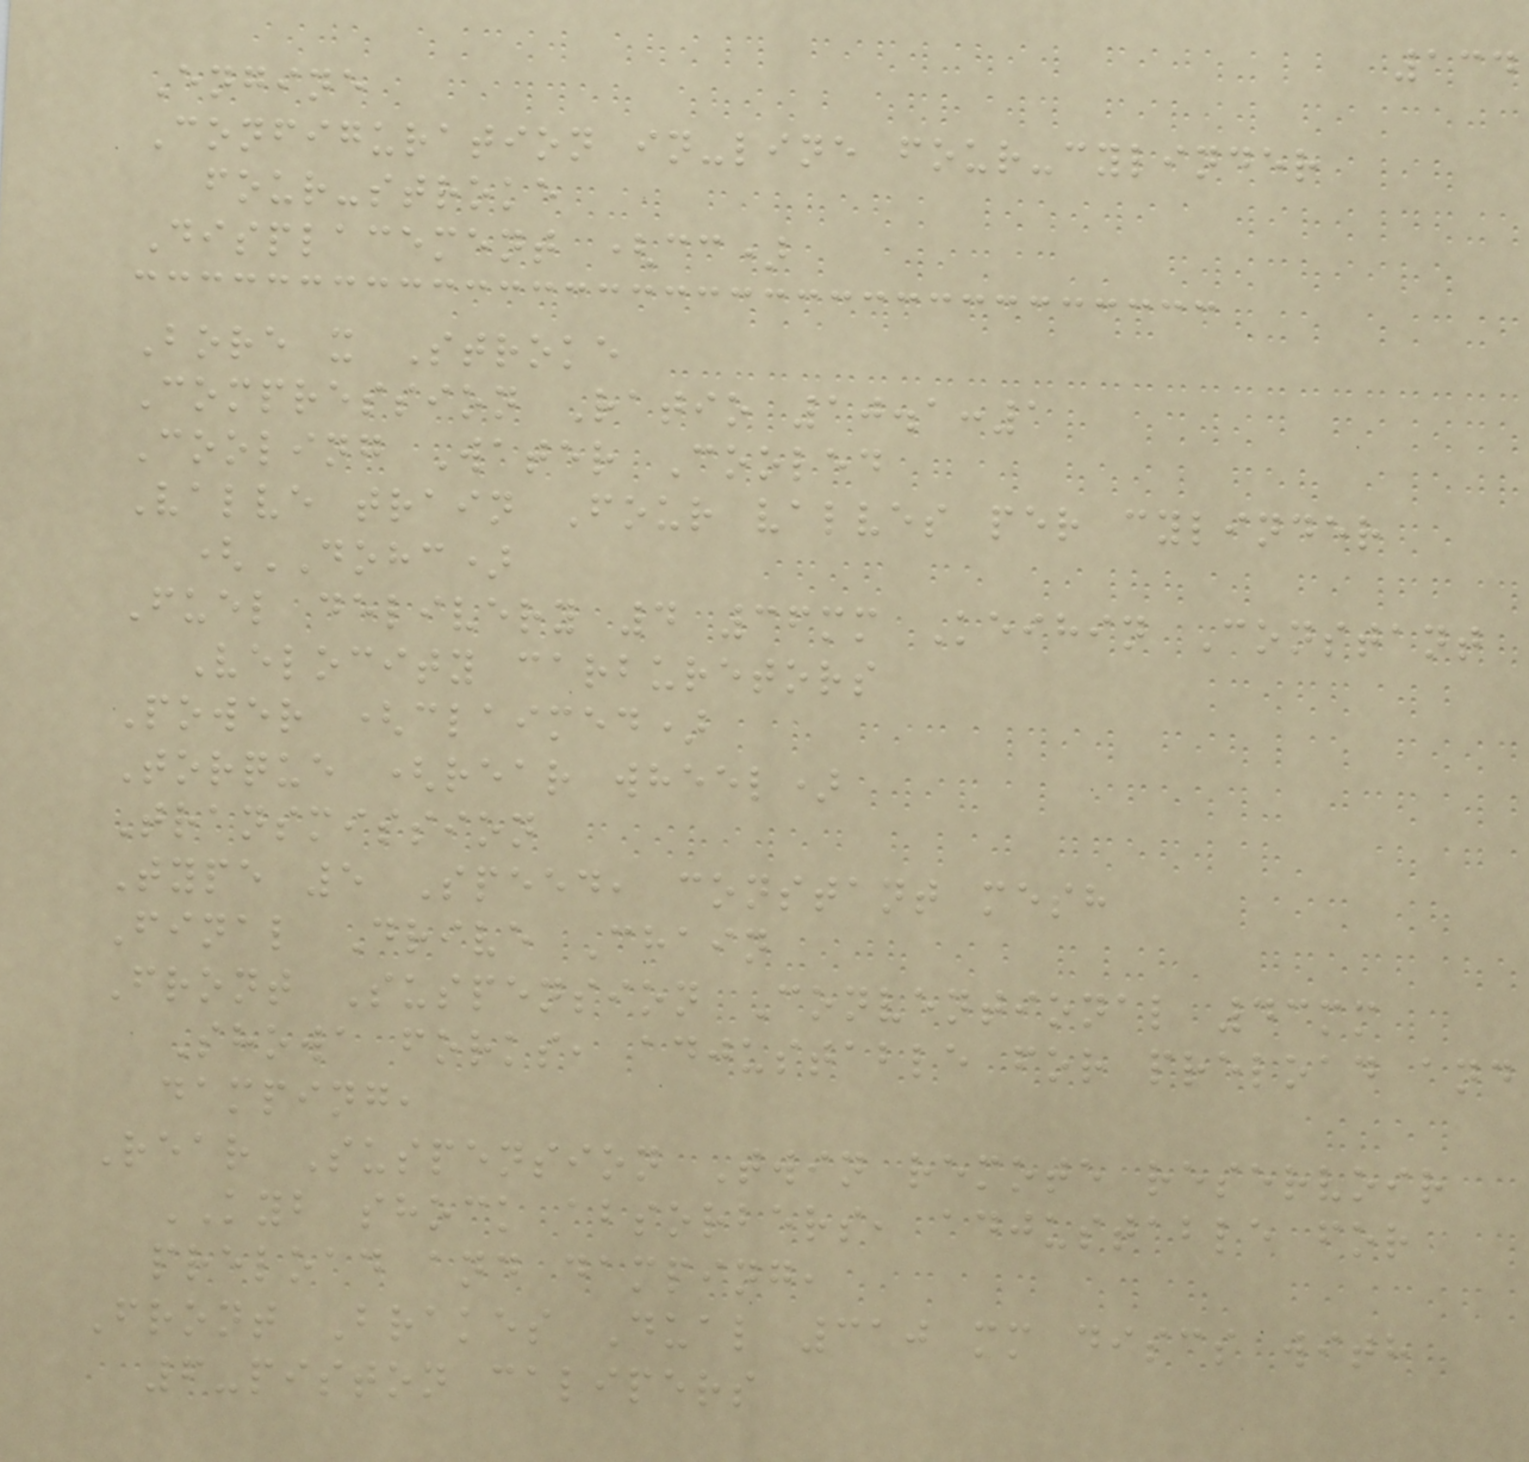134
Engine
Configuration in-line four-cylinder
four-stroke
Displacement (cc)
Bore x Stroke
Compression Ratio 10.1:1
Cooling Water Cooled
Valve train Four valves per cylinder
(DOHC)
Fuel delivery 4 36mm Keihin Constant
Velocity carburetors
Power (claimed)
Torque (rear wheel)
Transmission
Type 5 Speed, constant mesh
Final Drive Chain
Front Suspension Conventional 43mm
Showa forks, adjustable for preload and
damping,
Rear Suspension Twin remote reservoir
KYB shock absorbers, adjustable for
preload and damping,
Front Brakes Dual 310 mm discs with
6-piston calipers
